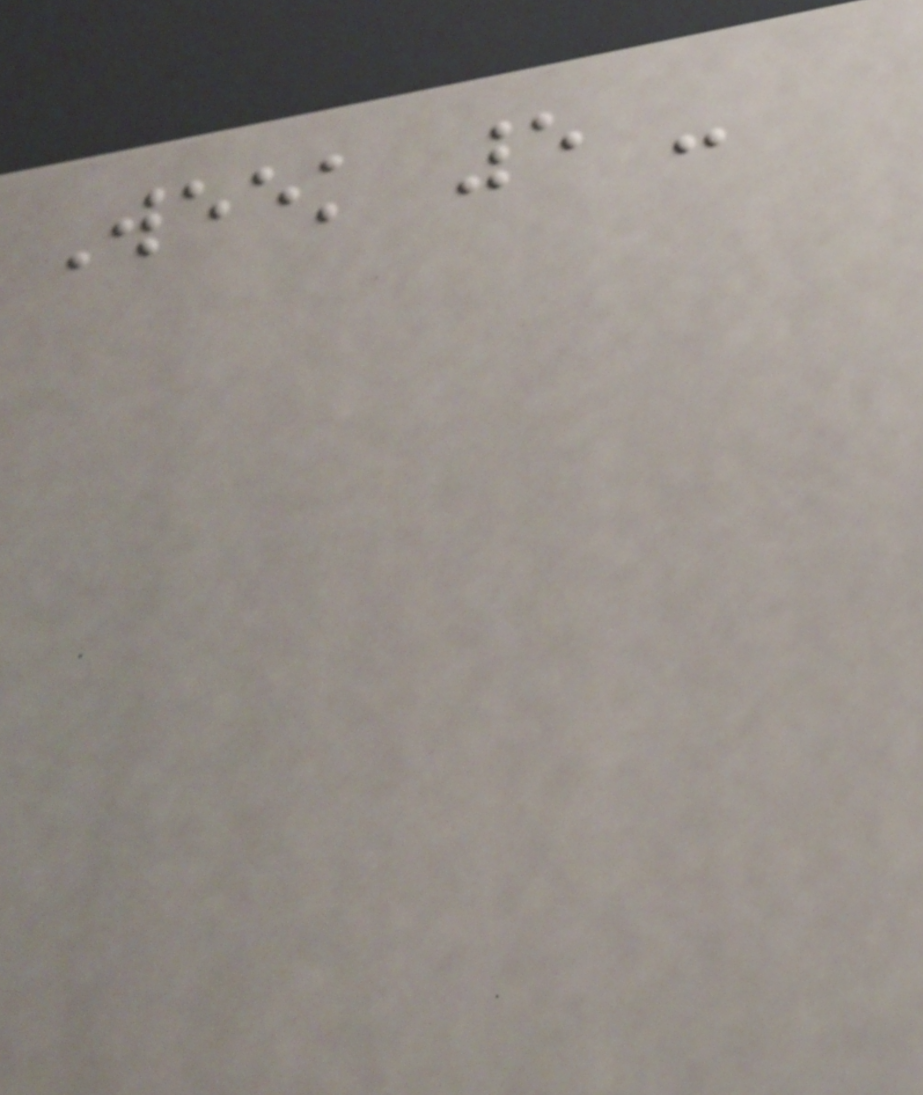Week 5 -
